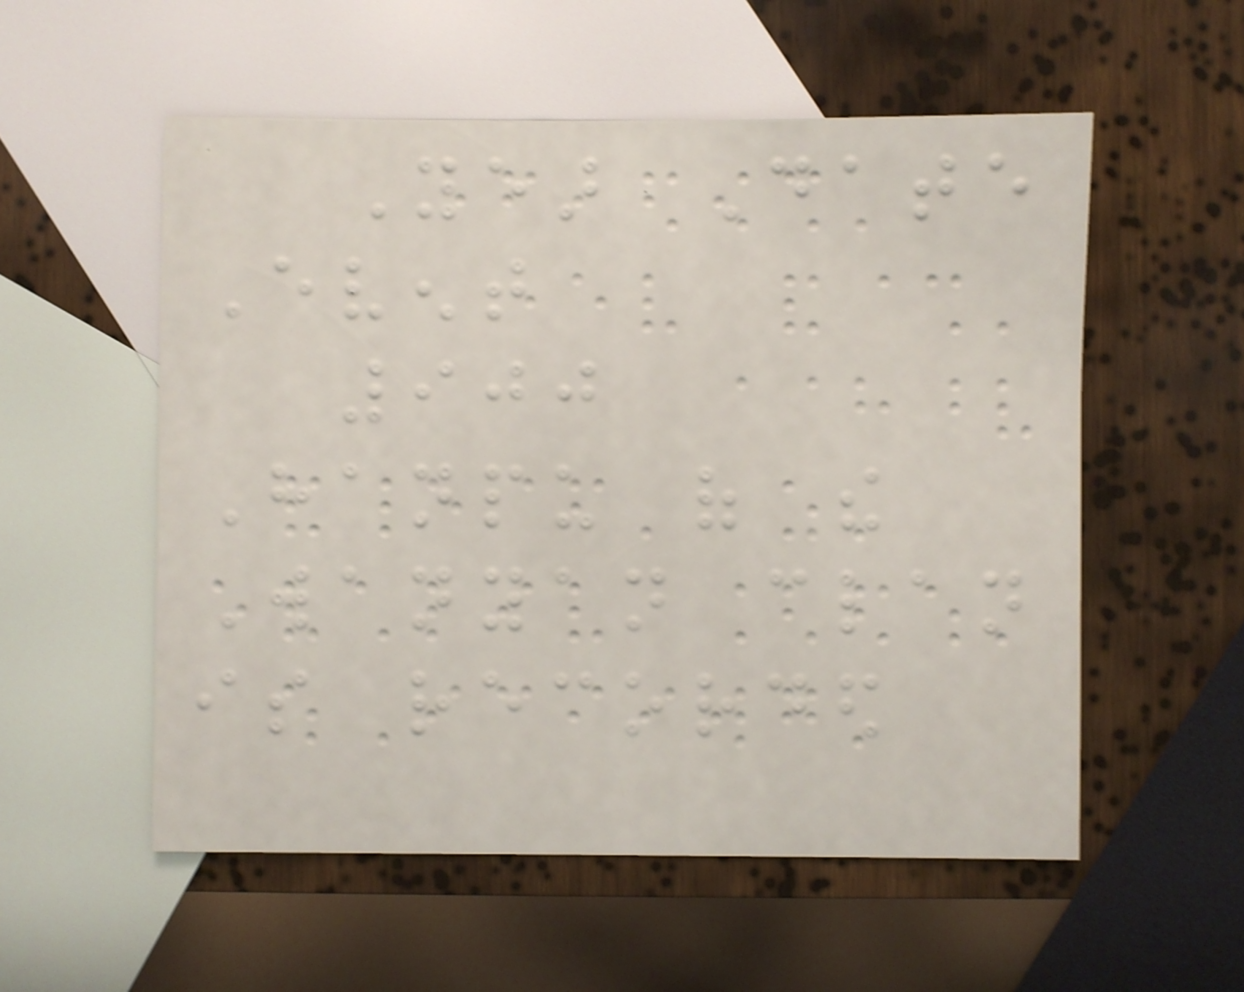Year Date
Event
900
Hanpu of the
Wanyan clan
is recorded
